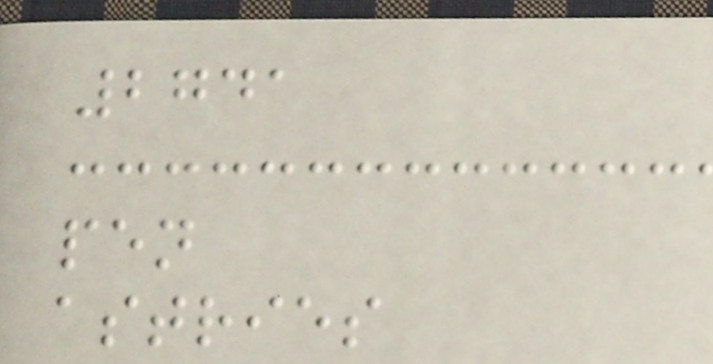2741
pen
astries
